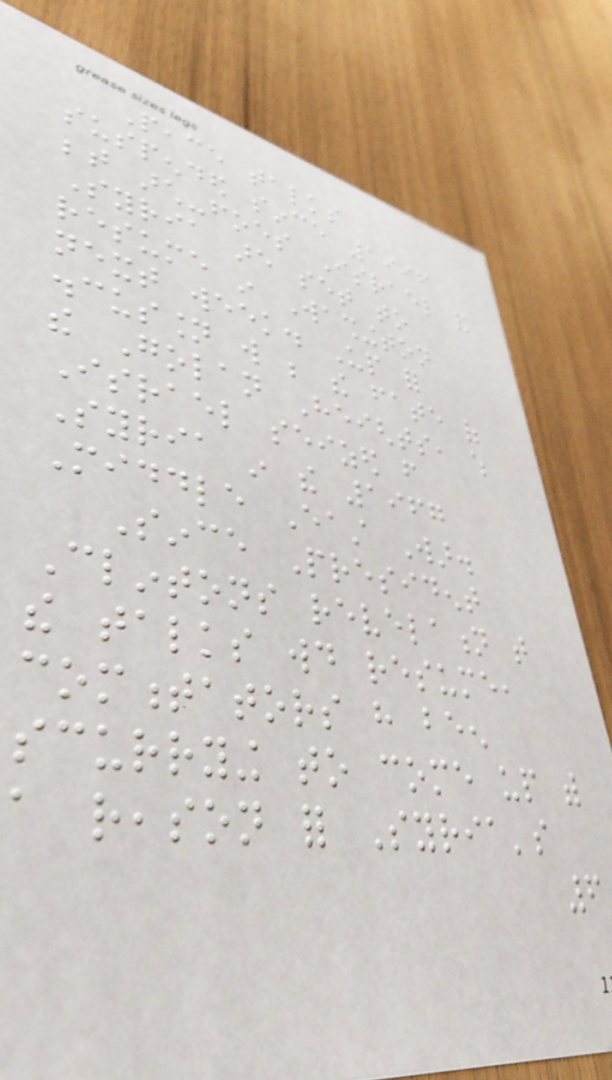Peace talks
suspended since 1996
between arch-foes Israel and
Syria are set to
resume in Washington
next week. Up for
discussion will be the fate of
the Golan Heights, which
Israel seized from
Syria in the 1967
Middle East War.
Since President
Clintons revelation that
the talks would resume,
commentators have been
scurrying to come up with
a reason for Syria's
6
